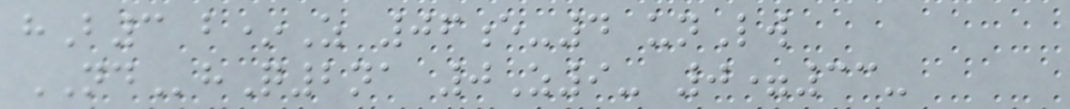hB3 b*Z 06e-4 unLw
NDhQ2na 0Z9- 0=33-
